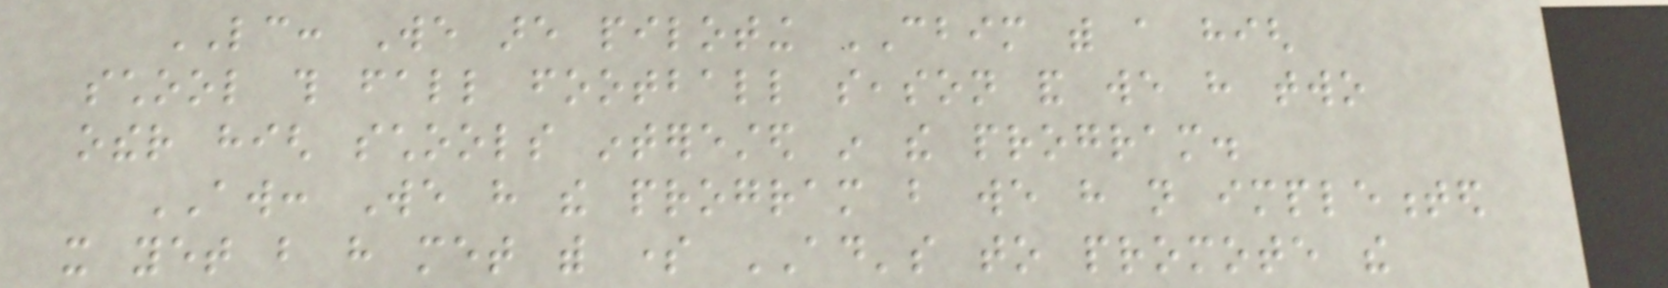LC: We are piloting CBIM with a high
school this fall football season and we have two
other high schools interested in the program.
AW: We have the program but we have not implemented
it yet but have met with some AD's to promote the
